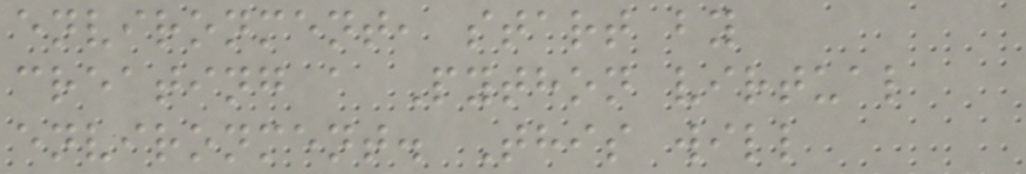environment, start by
creating a Python virtual
environment. This will
